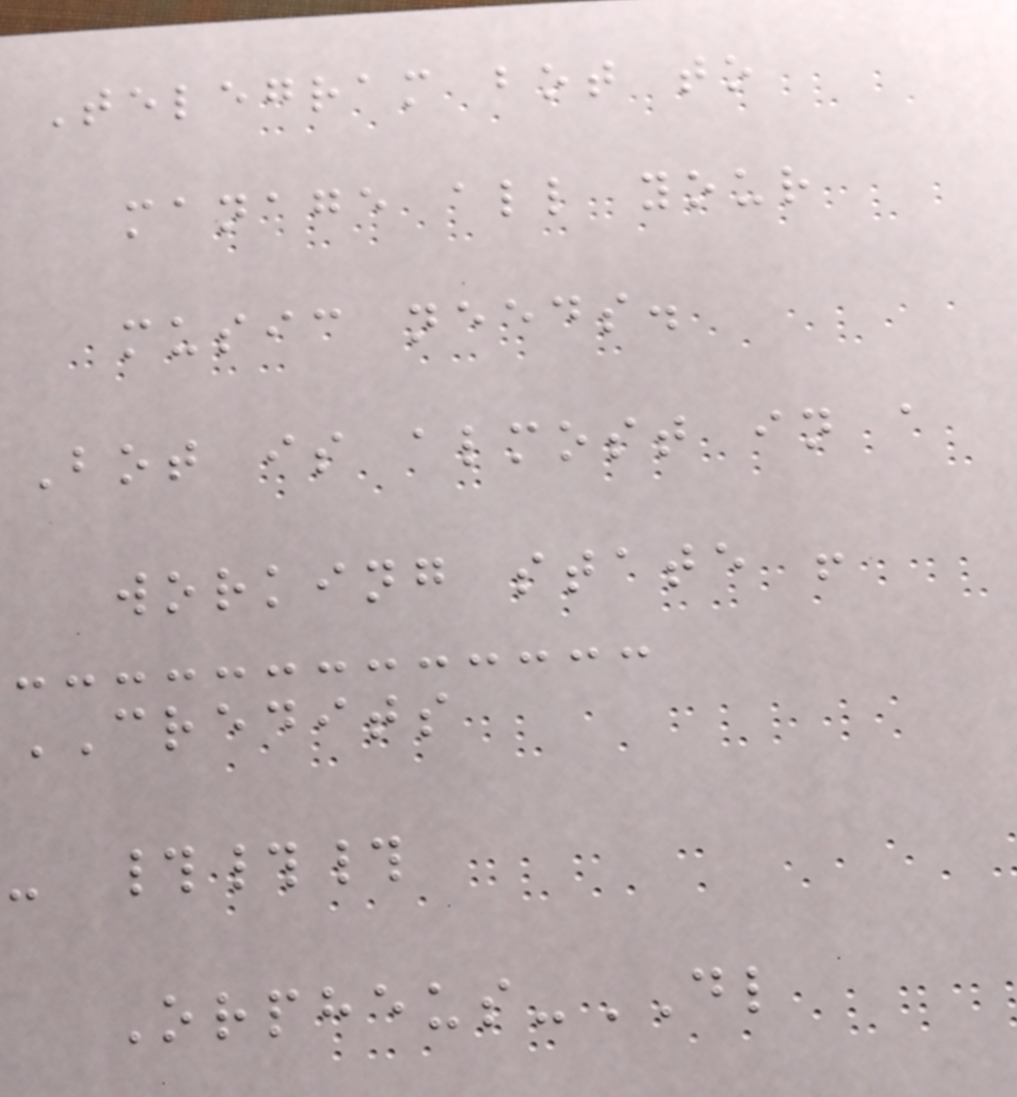Telegram bot to
manage all your
music needs.
Bot is almost in a
working state !
CREDITS
- ###
Orpheus-DL
